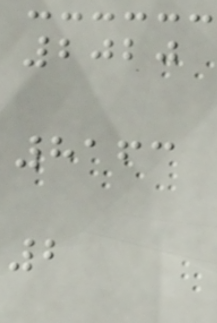2020
8163
2
